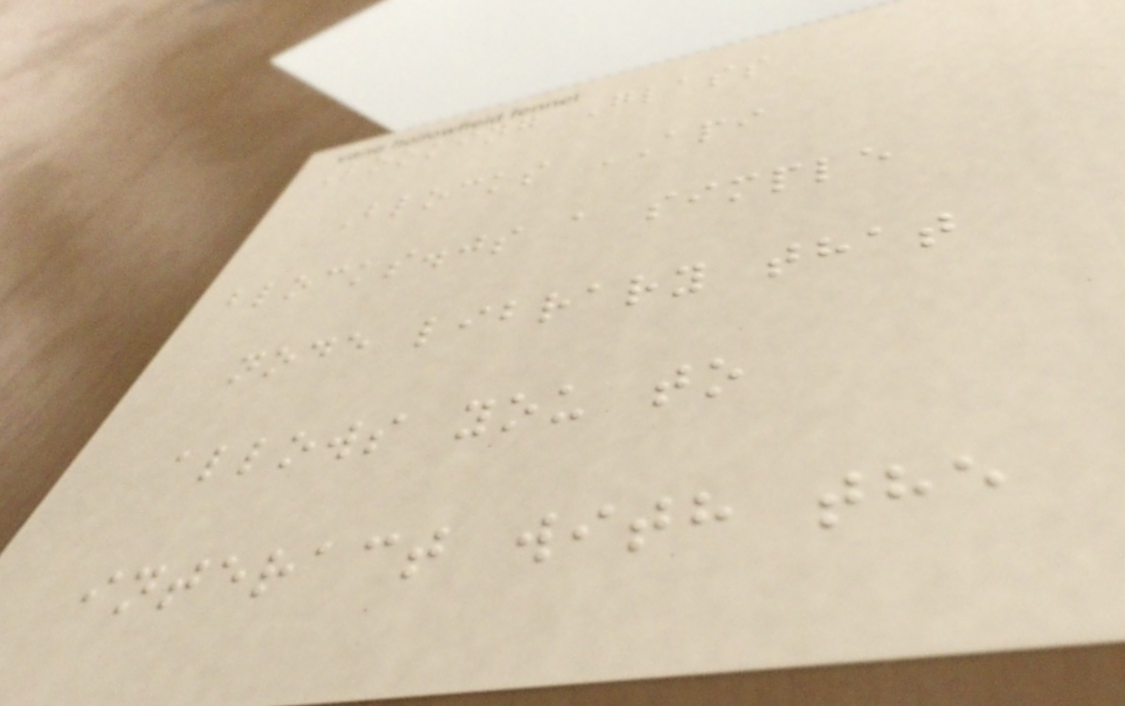Looking Glass
Blocks API
blocks.js a simple
node library that
allows you to
interact with the
